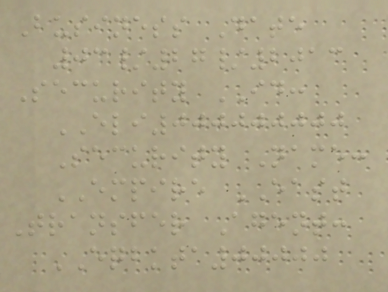Business Date
03/27/2013
Security ID:
ELI000000000
Security Name:
EMPIRE EAST
Transfer Agent:
EQBKTA00000
